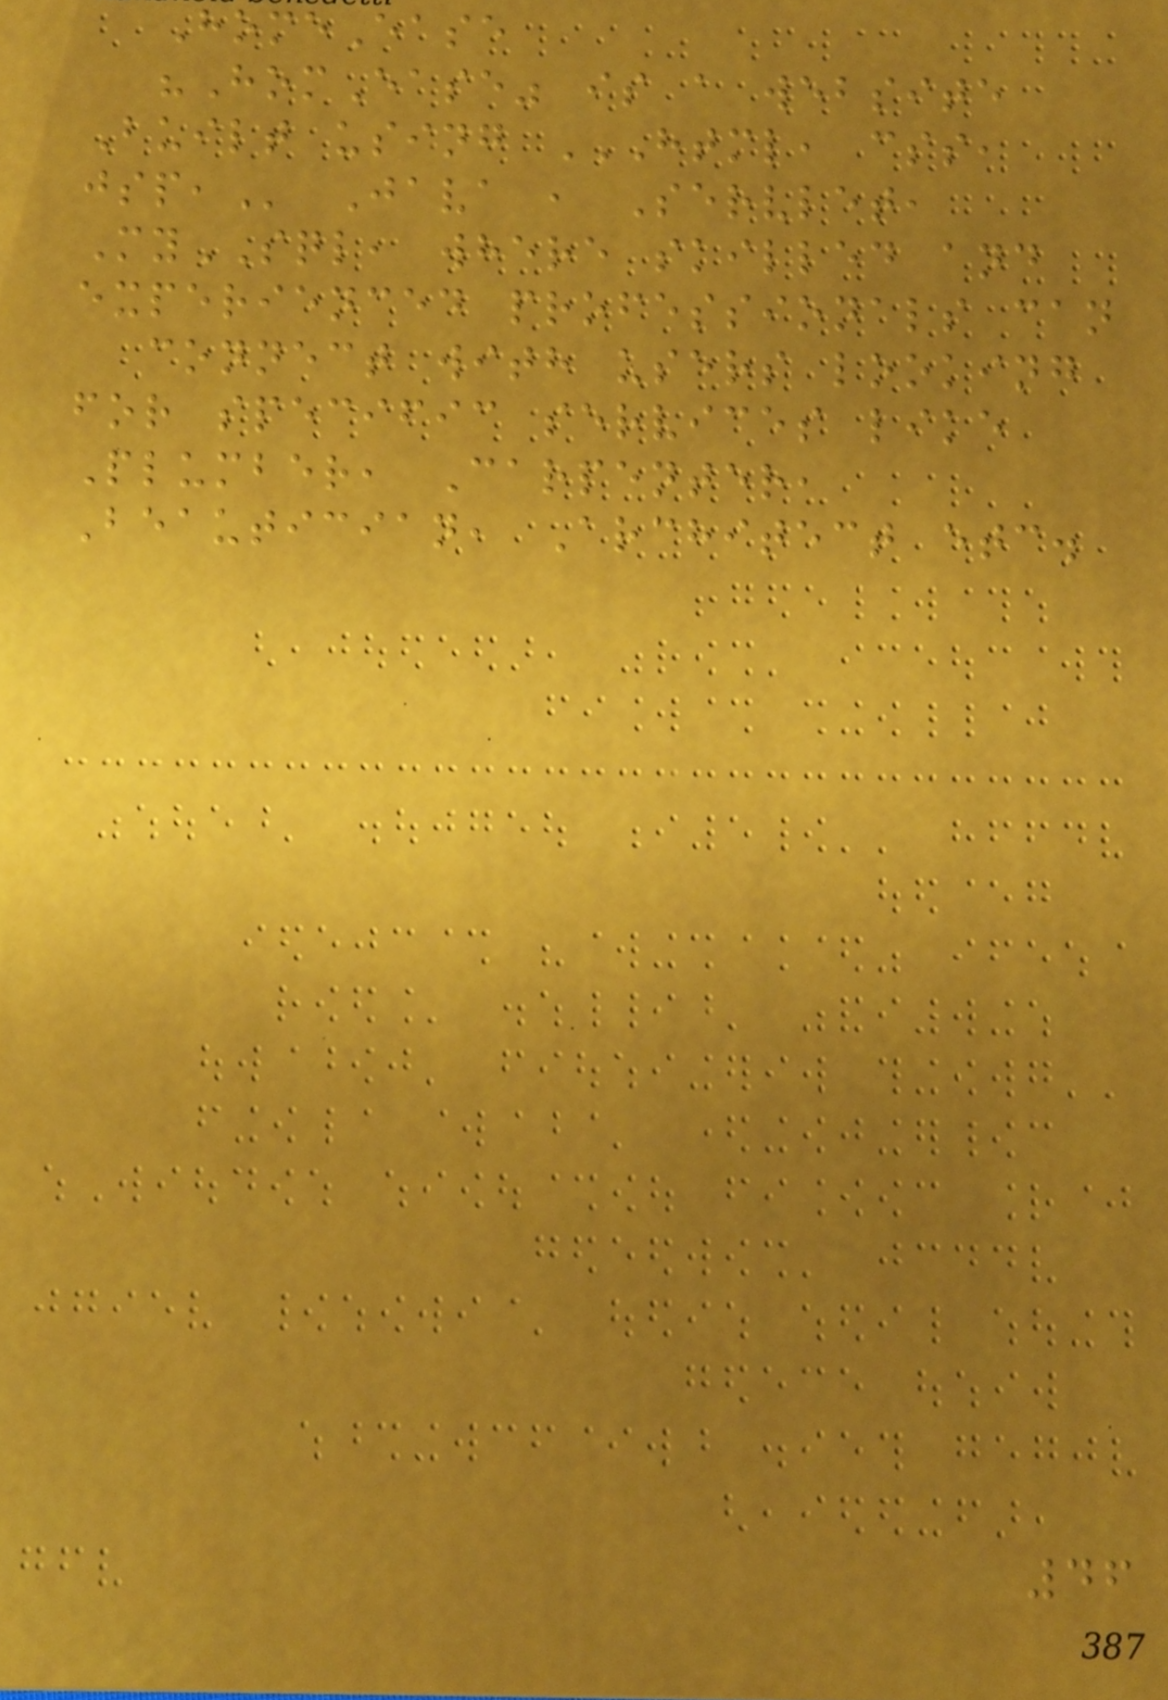HomeEase
"HomEase" is a website
Built using HTML, CSS,
JSP, Java , Servlet,
MySQL, where skilled and
experienced professionals can
connect with users looking
for specific services like
Plumber, Carpenter,
Beautician, Architect etc.
46
